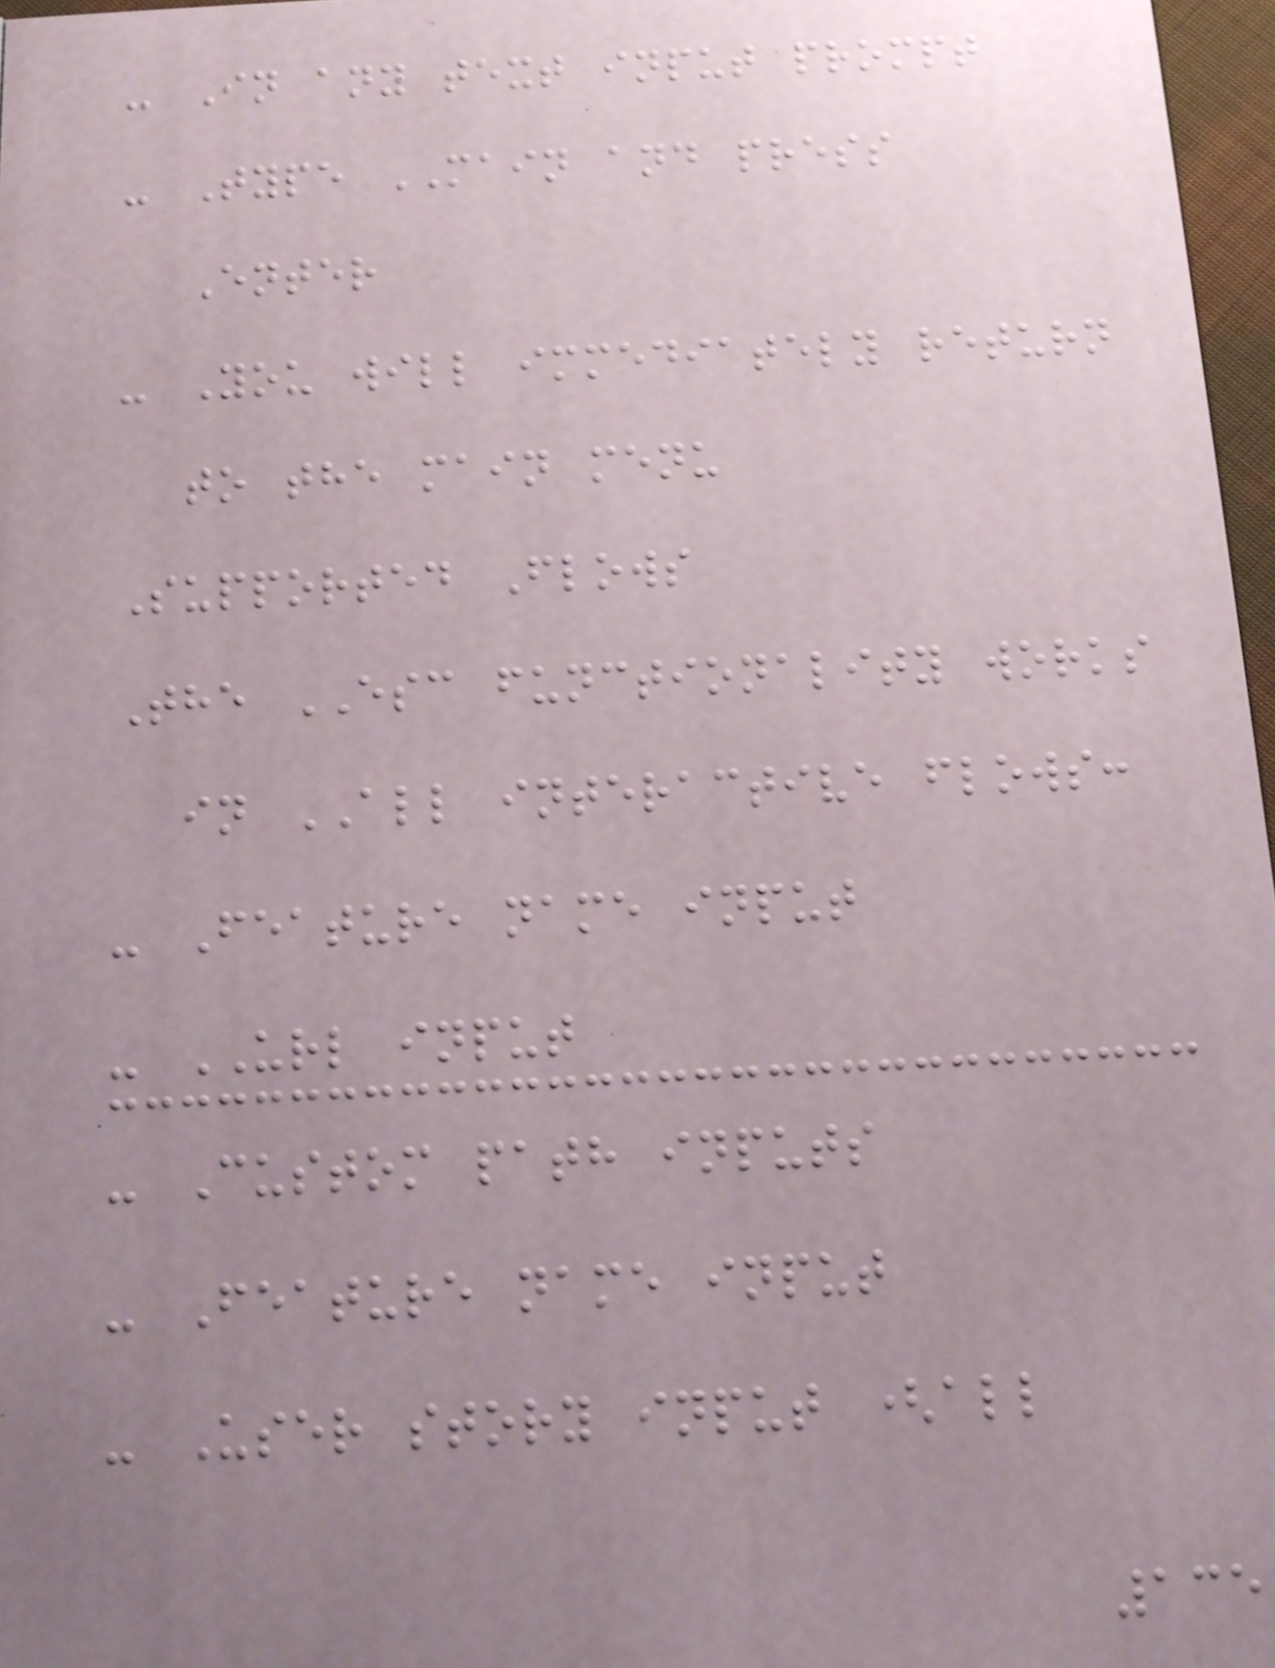- In any text input prompt
- Type MAIN and press
Enter
- You will immediately return
to the main menu
Supported Flows
The ESC functionality works
in ALL interactive flows:
- Feature name input
- URL input
- Custom path inputs
- Feature name input
- User story input (all
135
